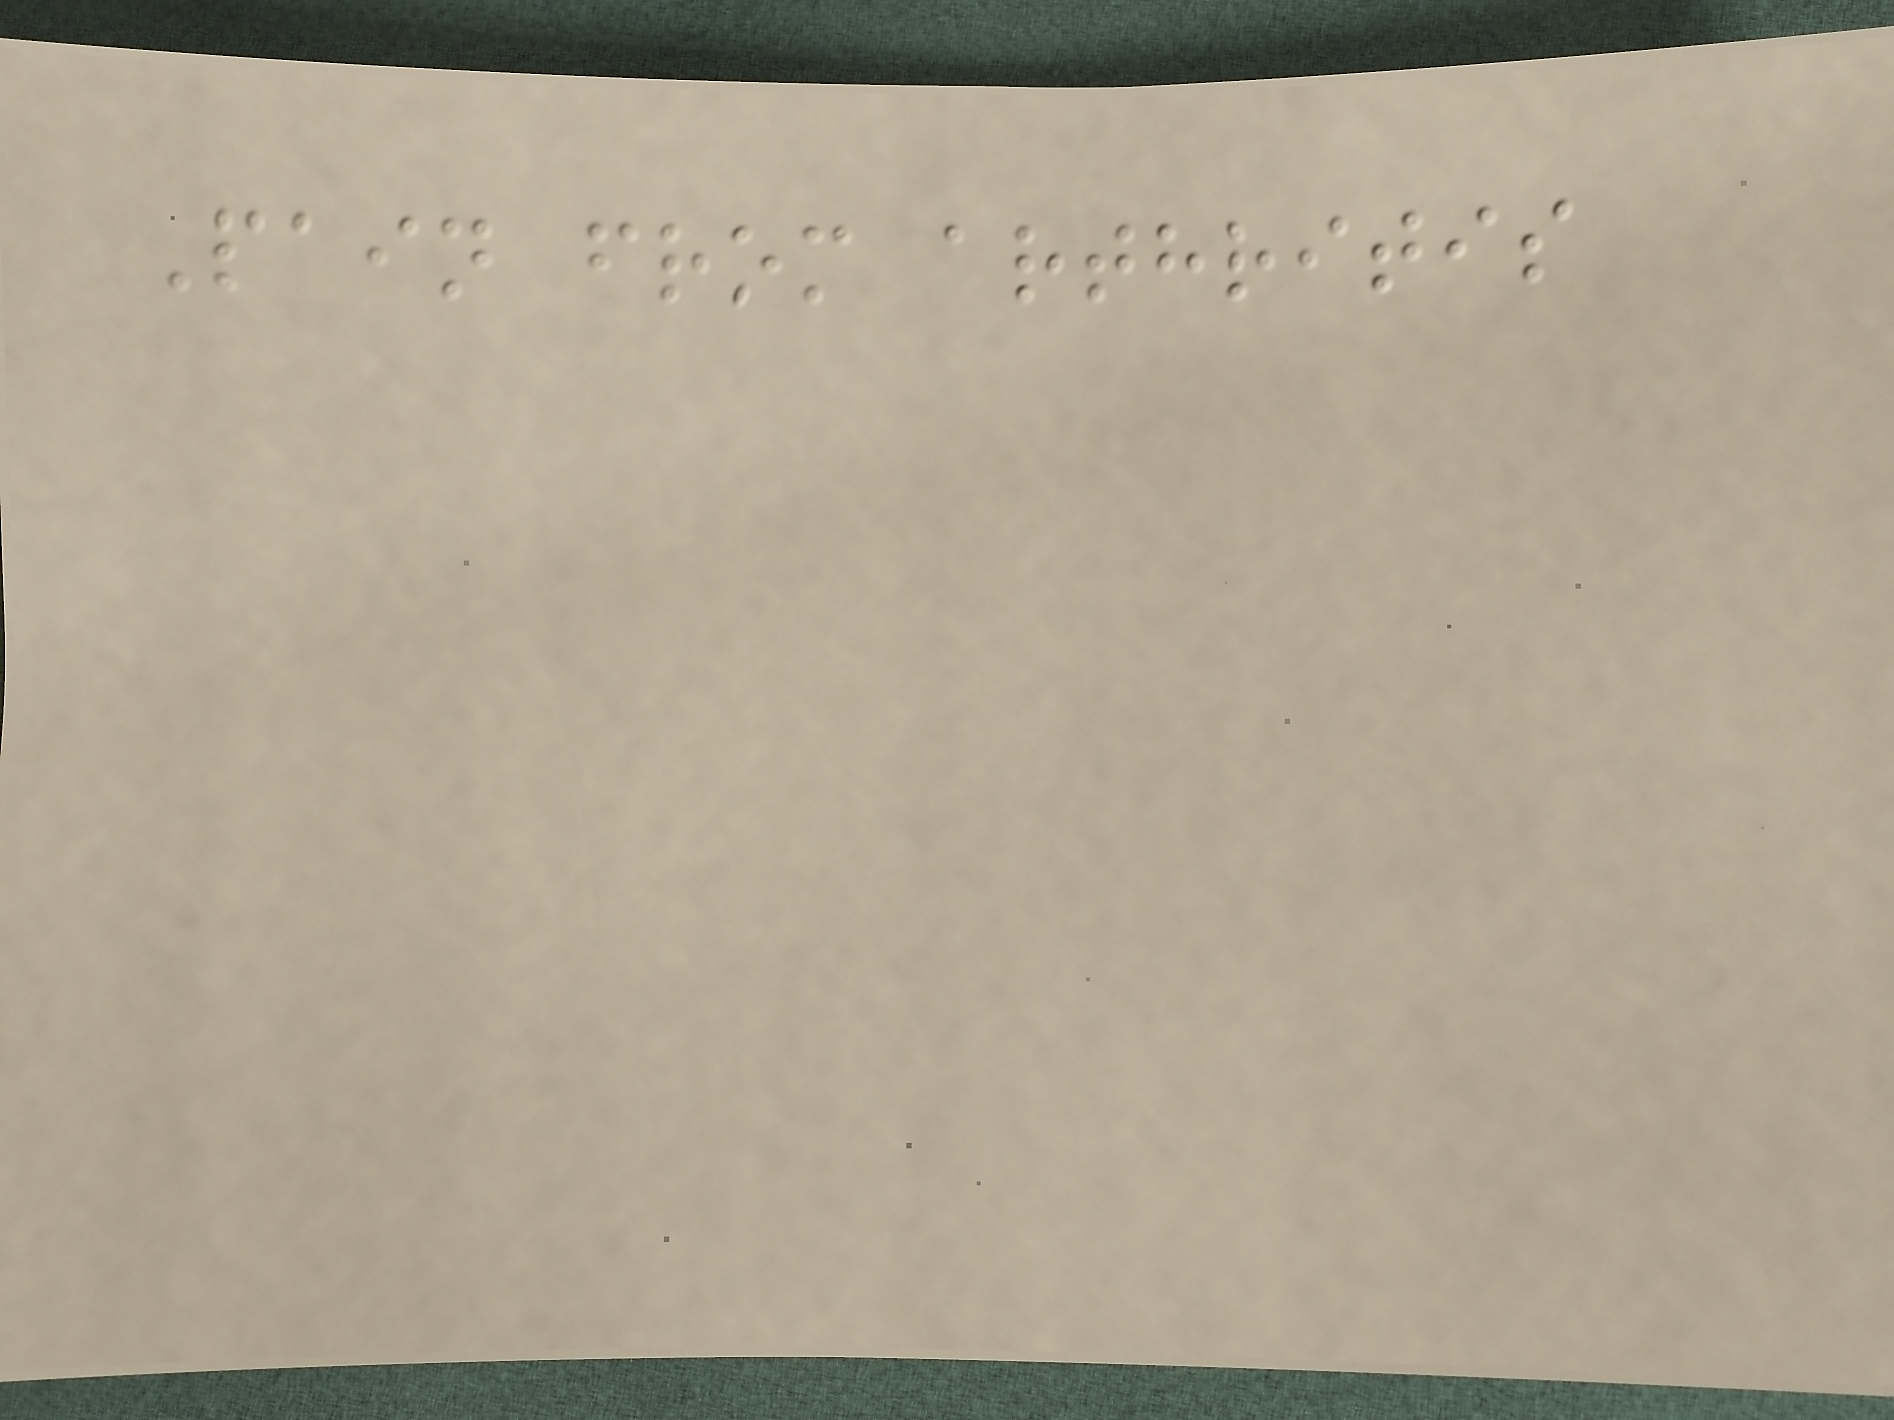Pain from arthritis
